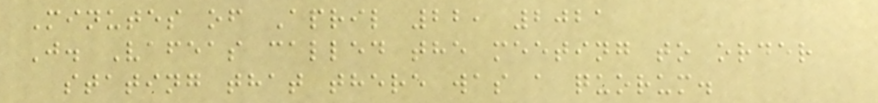Minutes of April 22, 2021
J. Vafeas called the meeting to order
stating that there was a quorum.
